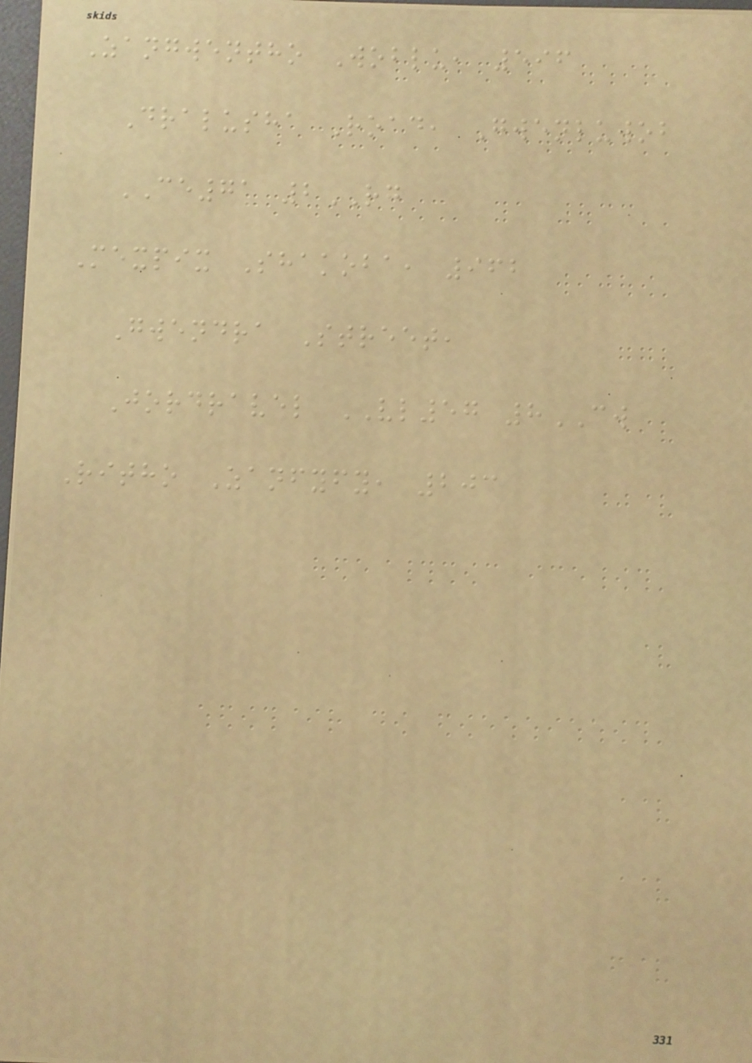Zangwentho Woblu, 596
Dralusha Road, Gwenluwob
CE71 2RG
Mexpix Shakoba, 962
Gwendra Street,
Jordravel VL57 8CW
Ritho Zanfyfy, 203
